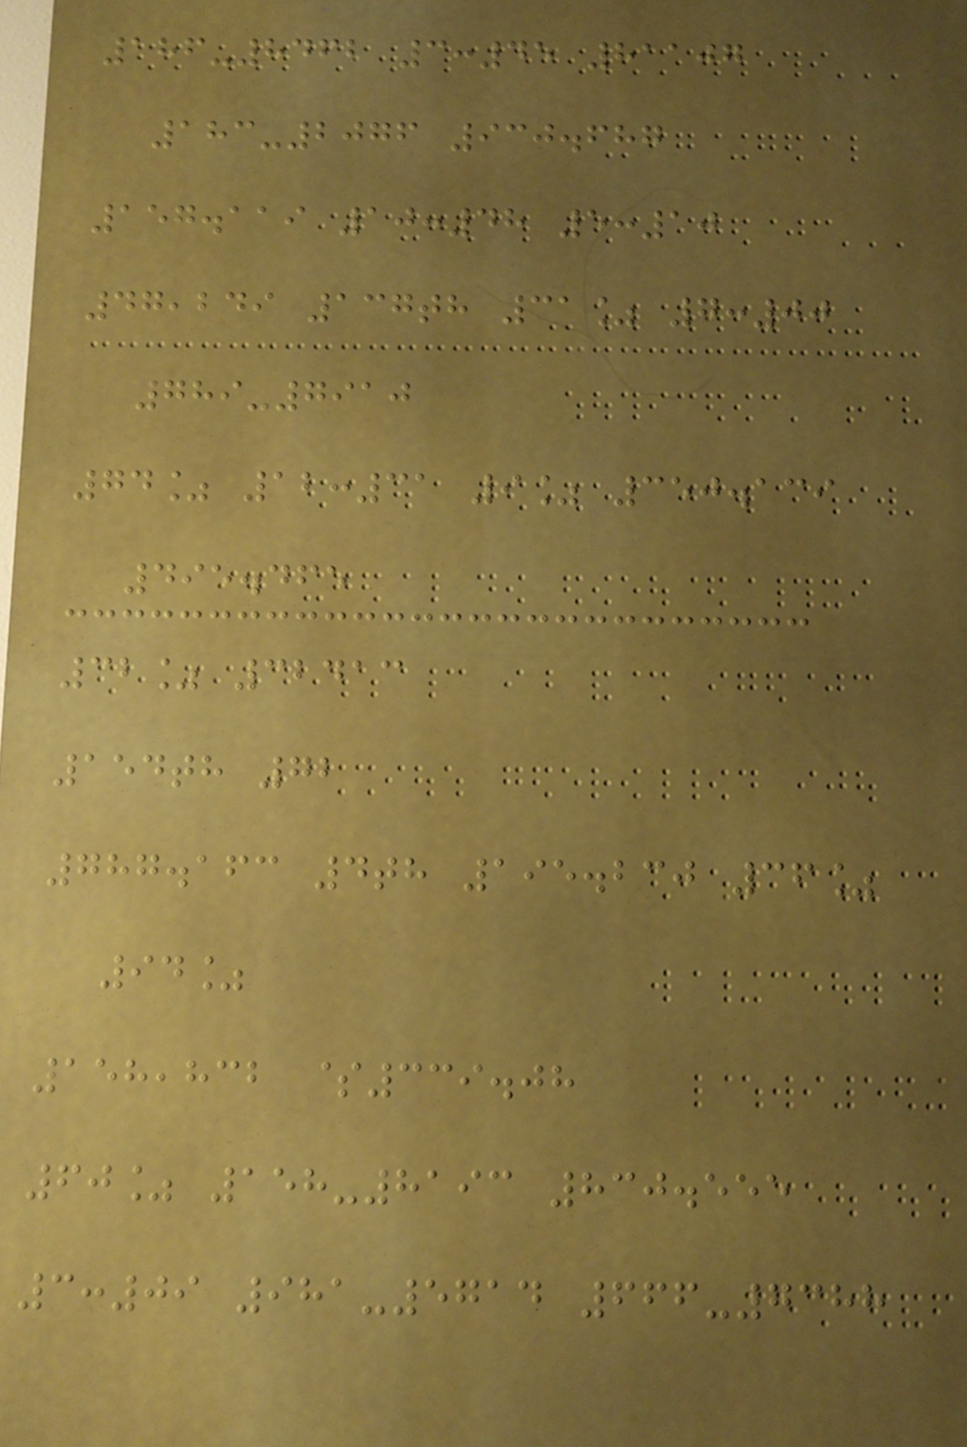186-8462 3:45 81107
183-2076 930.687
157.119 10:48 5:10
47,249 137th 31% 7:00
789-7910
74% 12:31 9% 350.139
495.465
32% 32413
154th 72
787.163 4th 195.230 36%
94%
158,832 $339.08
60% 158-8193 830.555
3:09 981-5714 666-7388
